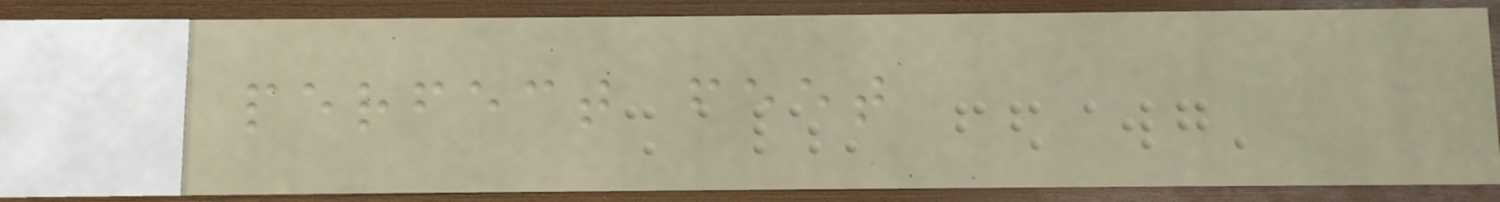perfect feet
